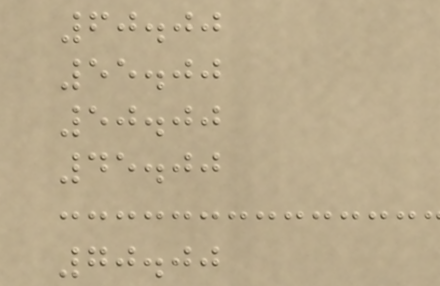60.00
55.00
50.00
45.00
70.00
